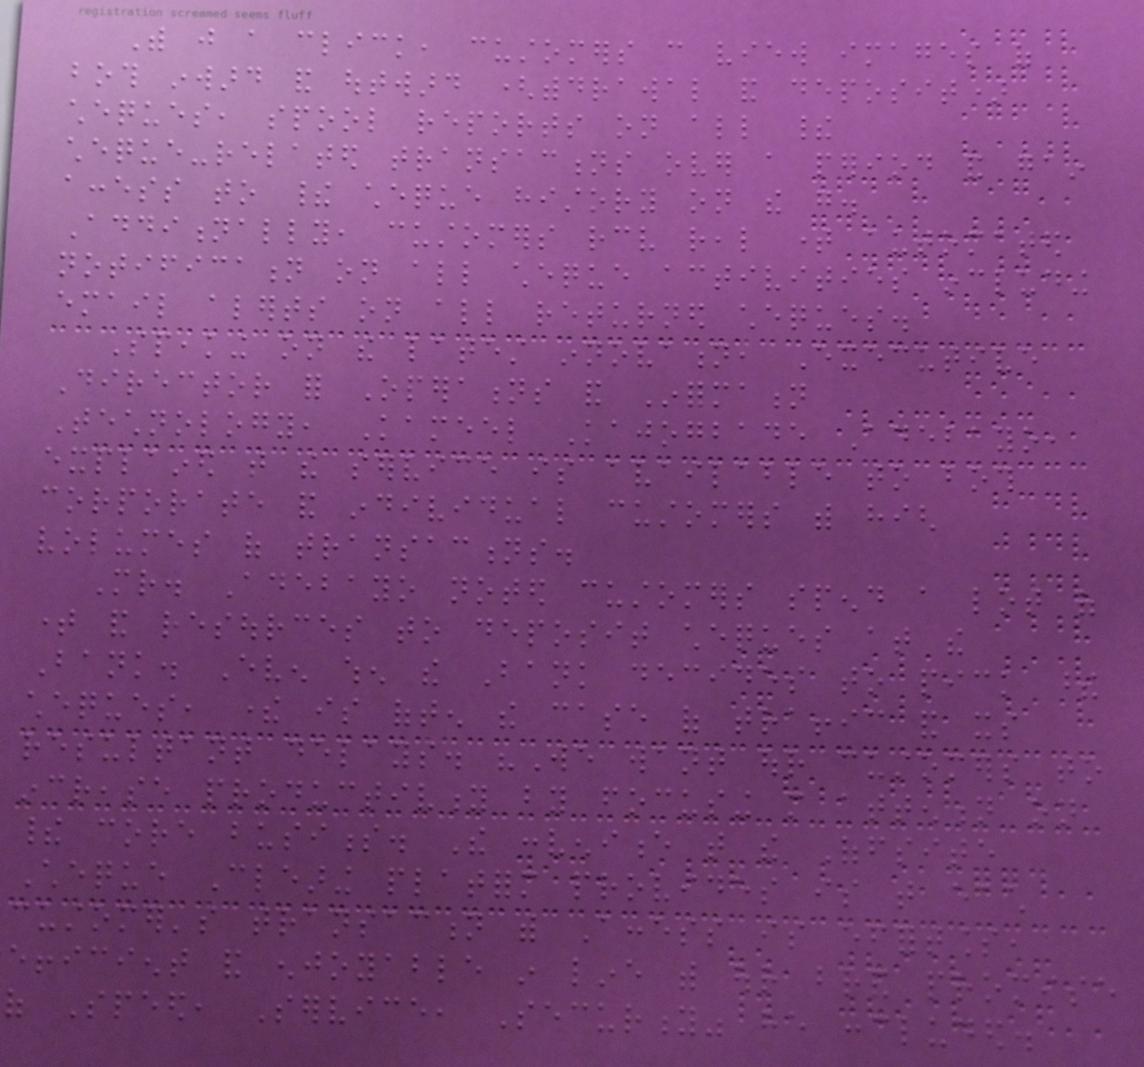With just a click, customers can view images of
both inward and outward (withdrawal and deposit)
cheques, spool reports on all their
cheque-related transactions over a period and gain
access to their cheque history on the go.
Additionally, customers receive real time automated
notification on all cheque activities including
email alerts on all returned cheques.
Speaking on the latest innovation, Executive
Director for Operations and Information
Technology, Kameel Kajogbade Adebayo,
explained that the service is available to both
corporate and individual customers with high
volumes of transactions.
Mr. Adebayo noted customers spend a lot of
time and resources to deposit cheques at the
Bank. Even when the Bank decides to pick these
cheques, there is often the case of traffic and its
resultant delays. "We want our customers to
increase productivity by focusing more attention on
their core business. The convenience that the Offsite
Cheque Clearing platform provides is that each
customer's transaction with Access is effortless,
efficient and enjoyable in line with our brand promise
of Speed, Service, Security" he concluded.
